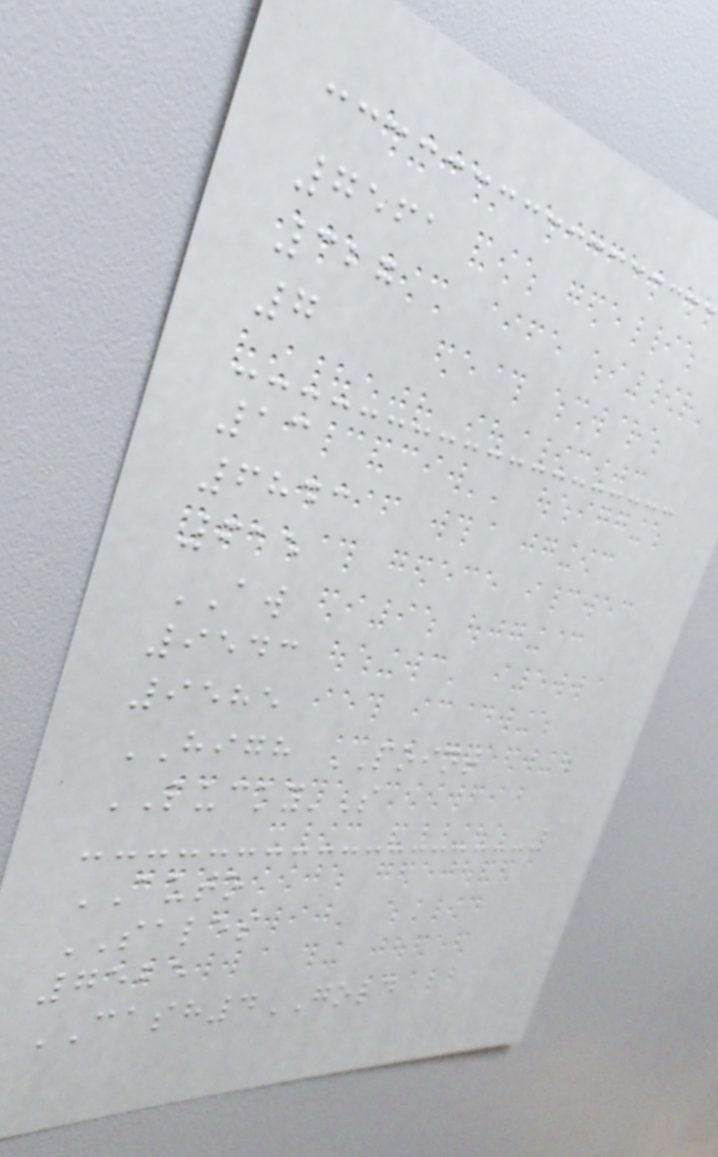7561
327
7
13
6843
615
AW
9543
9585
HIGH POINT
LUCKY'S
AUTO
SALES
7525
CASH4GOLD
